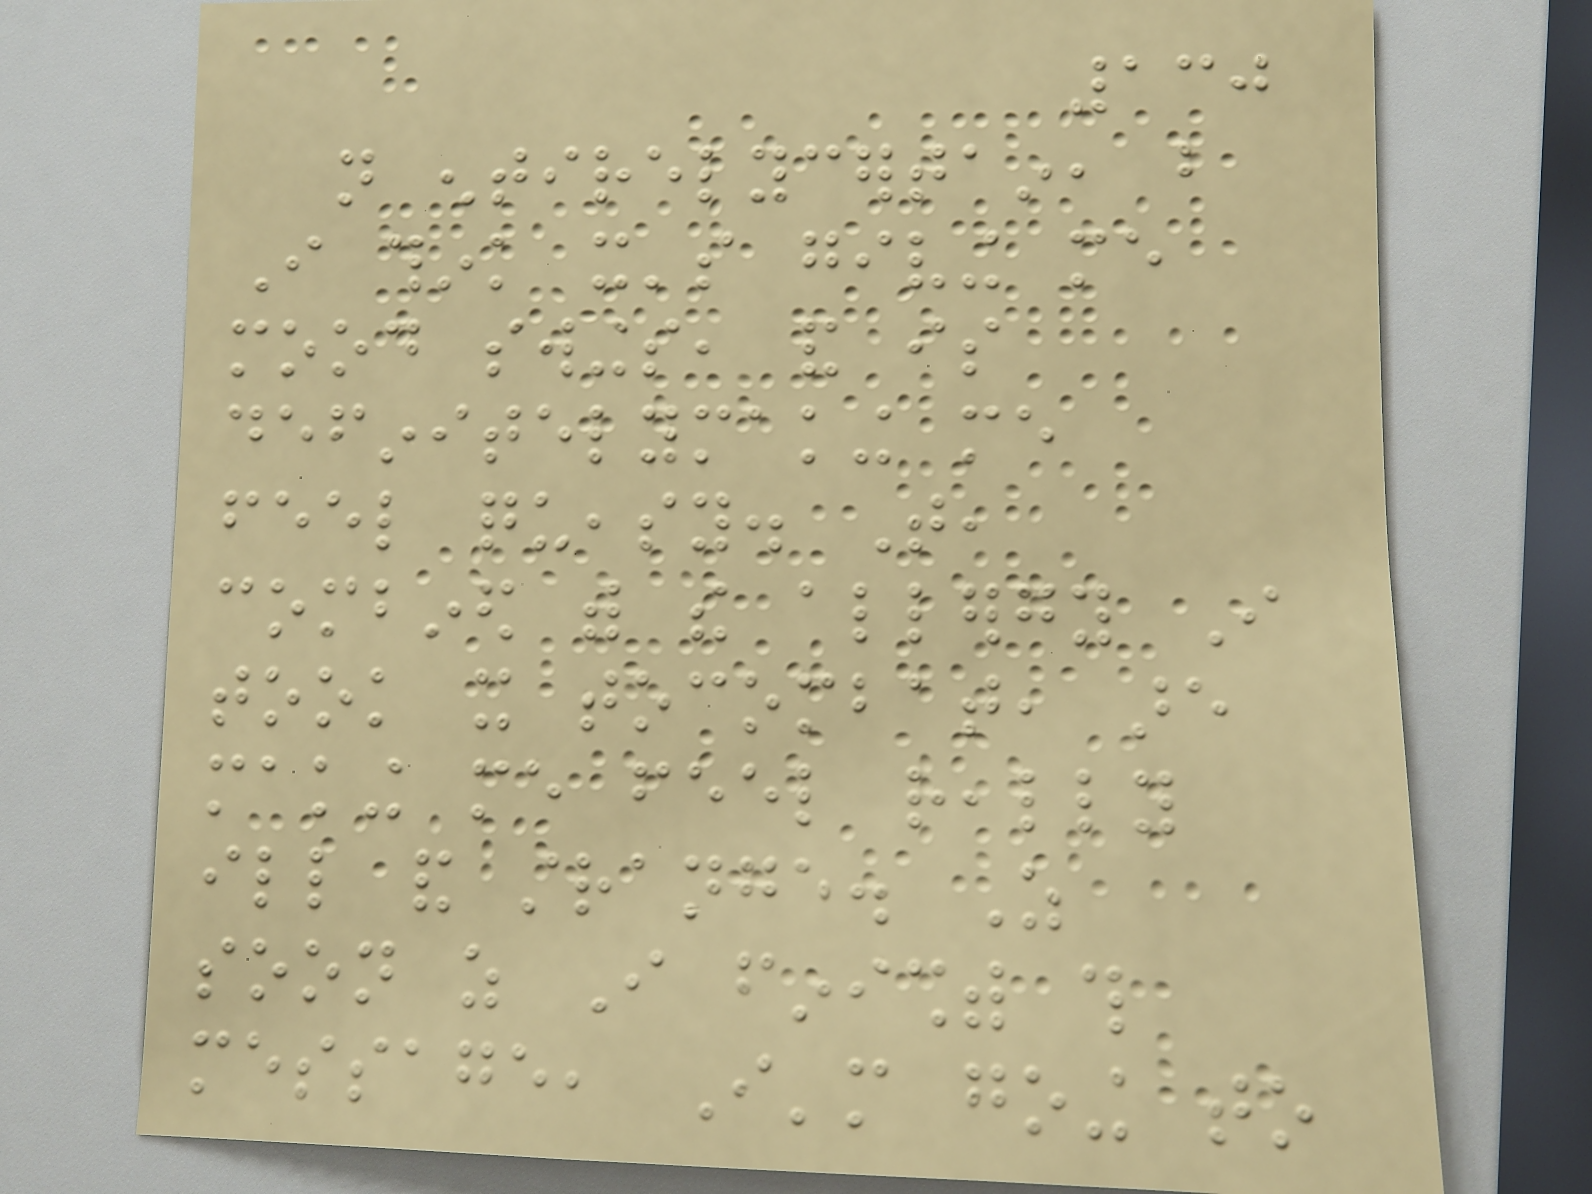130
not entirelycertain, but
I think it's giving me
mood swings, and is
definitelymaking me
feel queasy. That,
combined with the allergy I
took it tocombat, are
making me feel really
ill and strange. As
soon as I finishwith this
message, I'm going to
